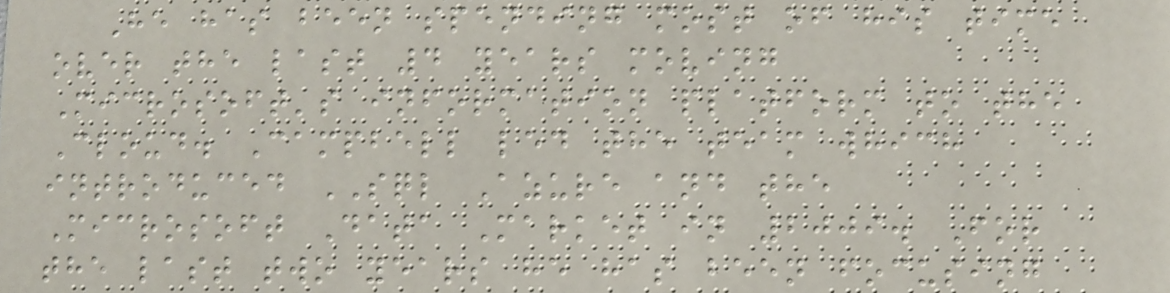He has been spending most of his time
over the last 4 years moving
Microsoft's information platform to the
Cloud. Campbell led the team which
introduced SQL Azure and the
Microsoft Data Market in 2009. For
the last two years he has been focusing
